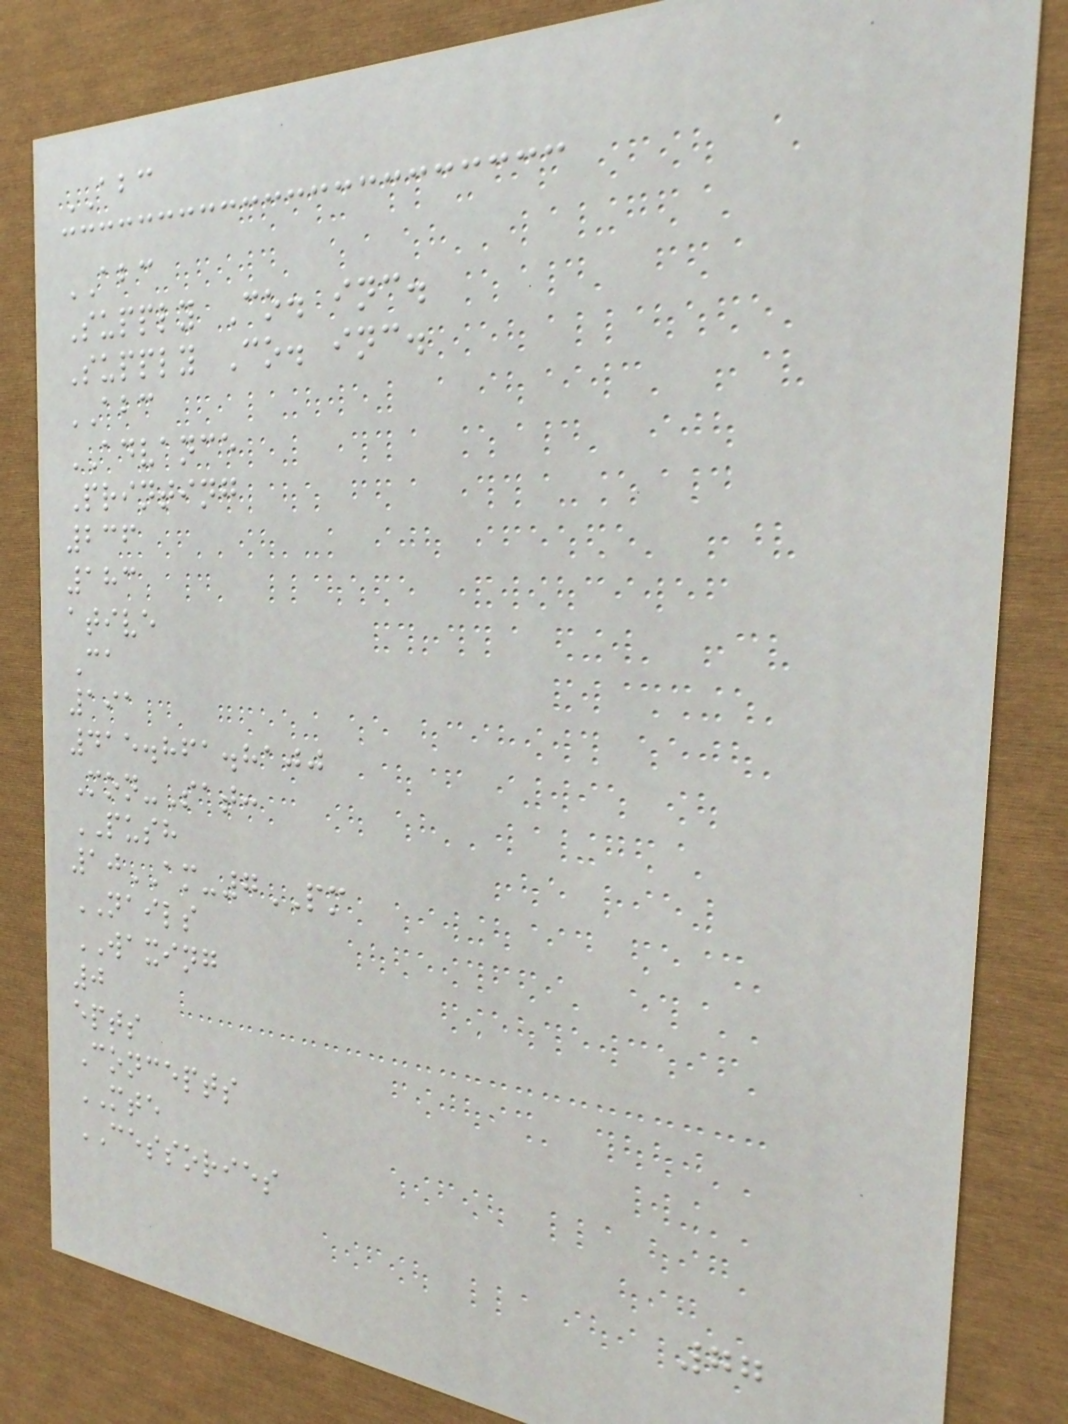ABC
ABC
Supply Co. inc.
Supply Co. inc.
ABC
ADVANCE
Printing
236
183
ative
Ca
191
415.861.8100
Mon-Sat:
PUSH
10AM-7PM
NAILS
WAXING
0
epts
Concepts
MTE
CESSORIES
77
